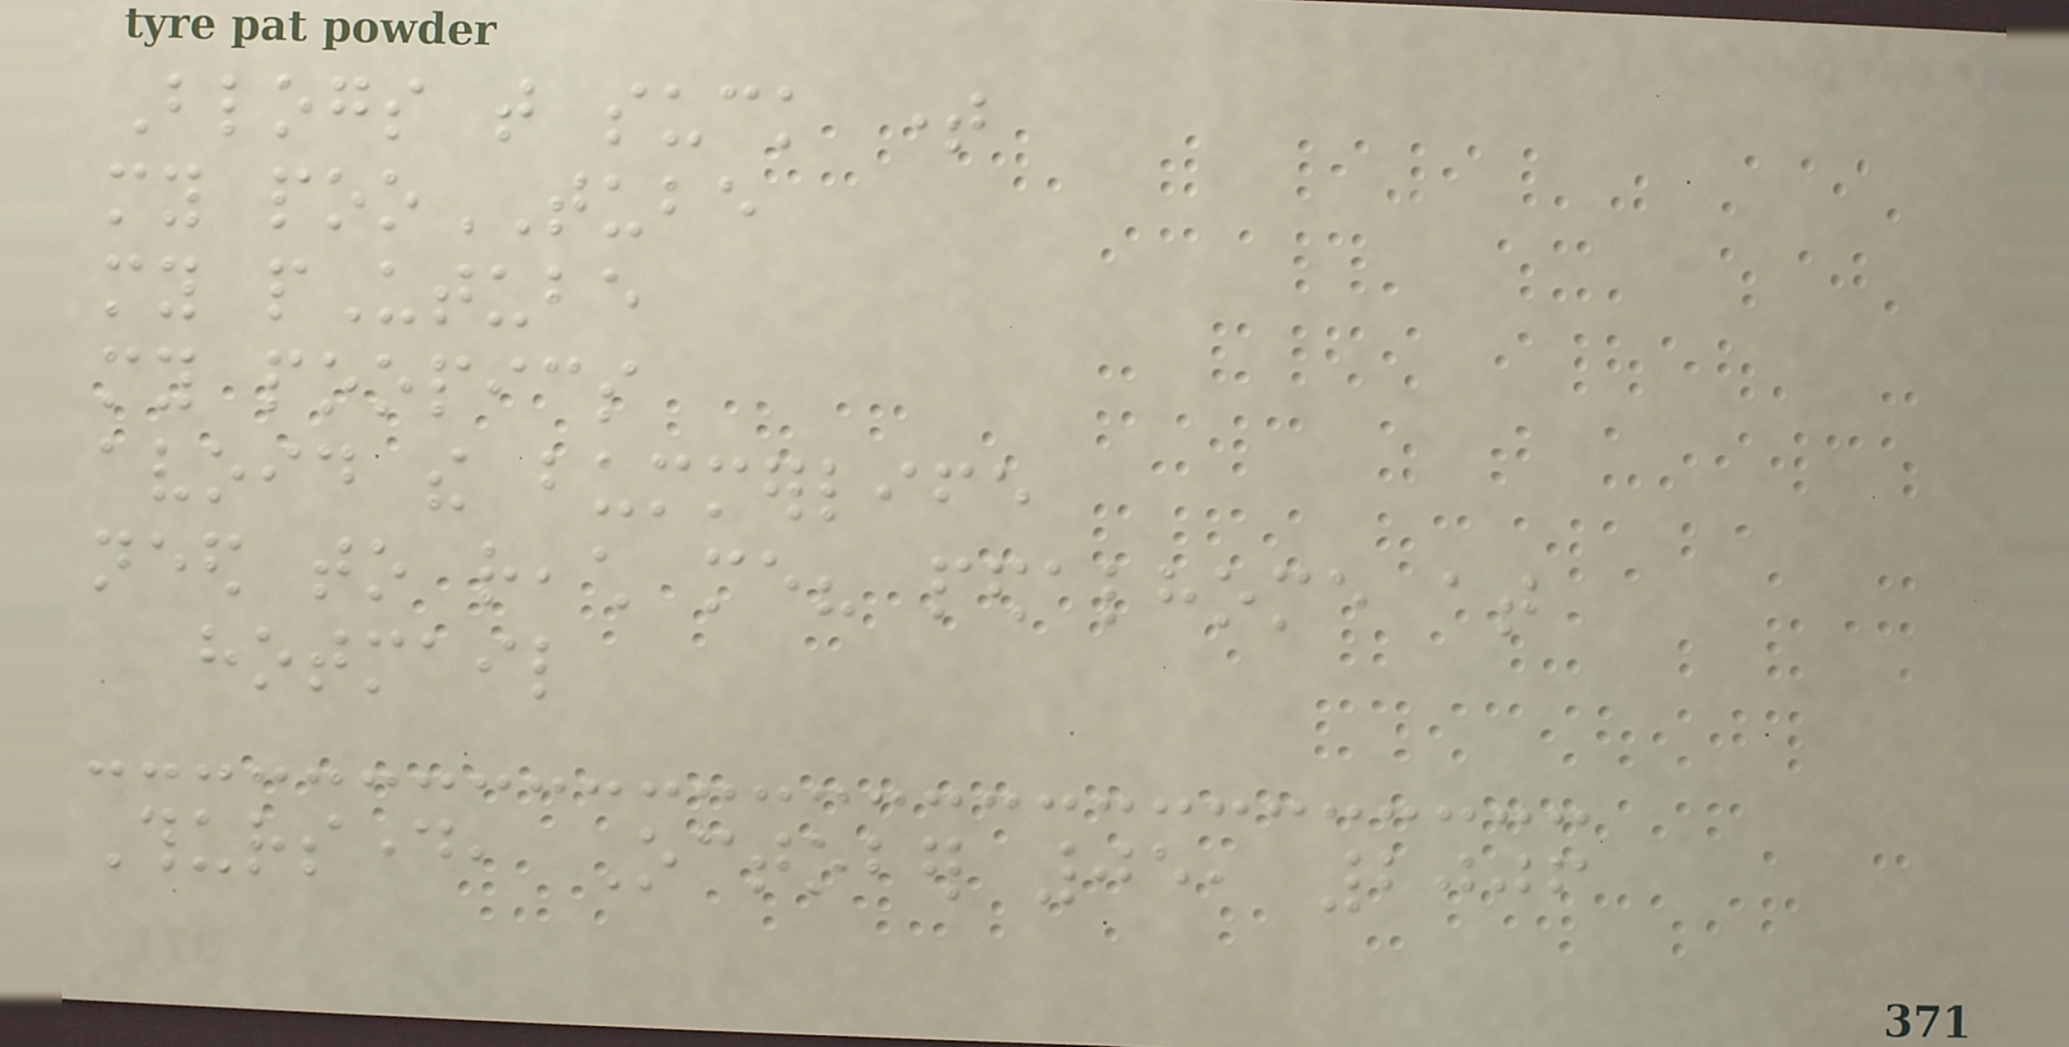Blogs that suck time
my pooTUBE
my pUtube
my poopics
avoid the bummerlife
need to reach me? pedalhome at
hotmail
Thursday, October 05, 2006
